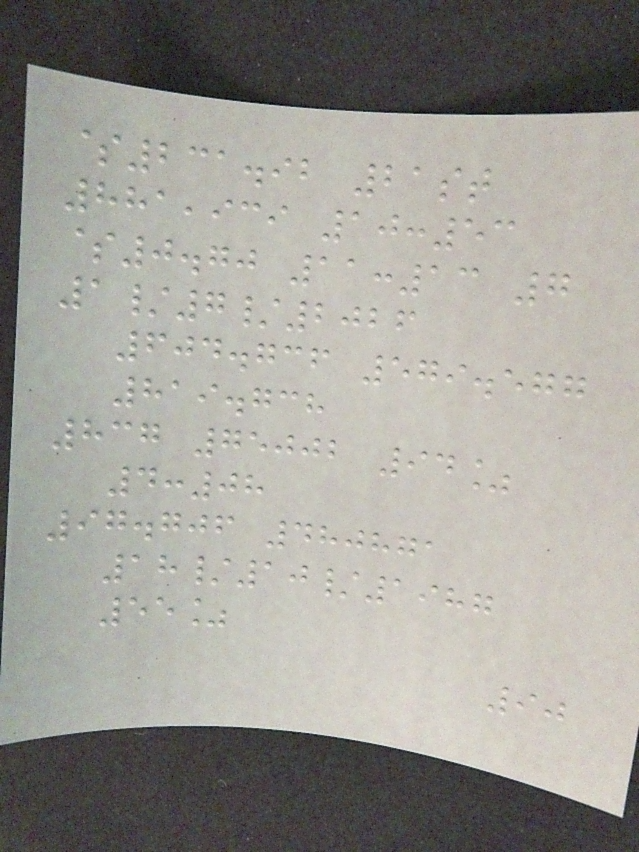$231.92 21st
881,939 10:53
$0.70 11:13 7
1/7/2026
604.736 579.577
819.738
837 75002 94%
4:08
97.706 480871
18/10/1987
55%
90
